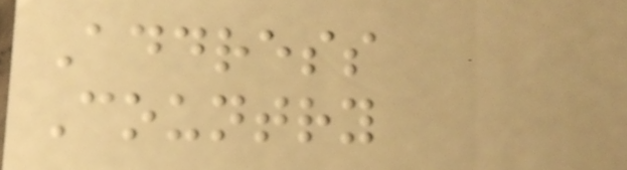Address
Country
